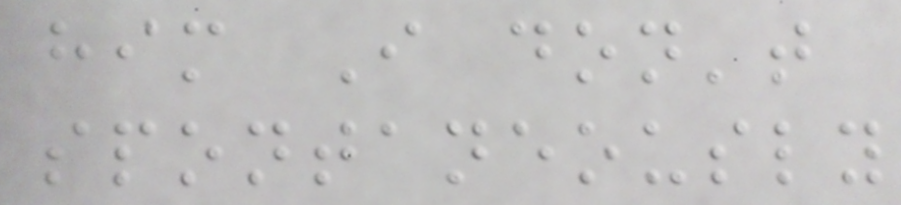him I don't
spontaneously
